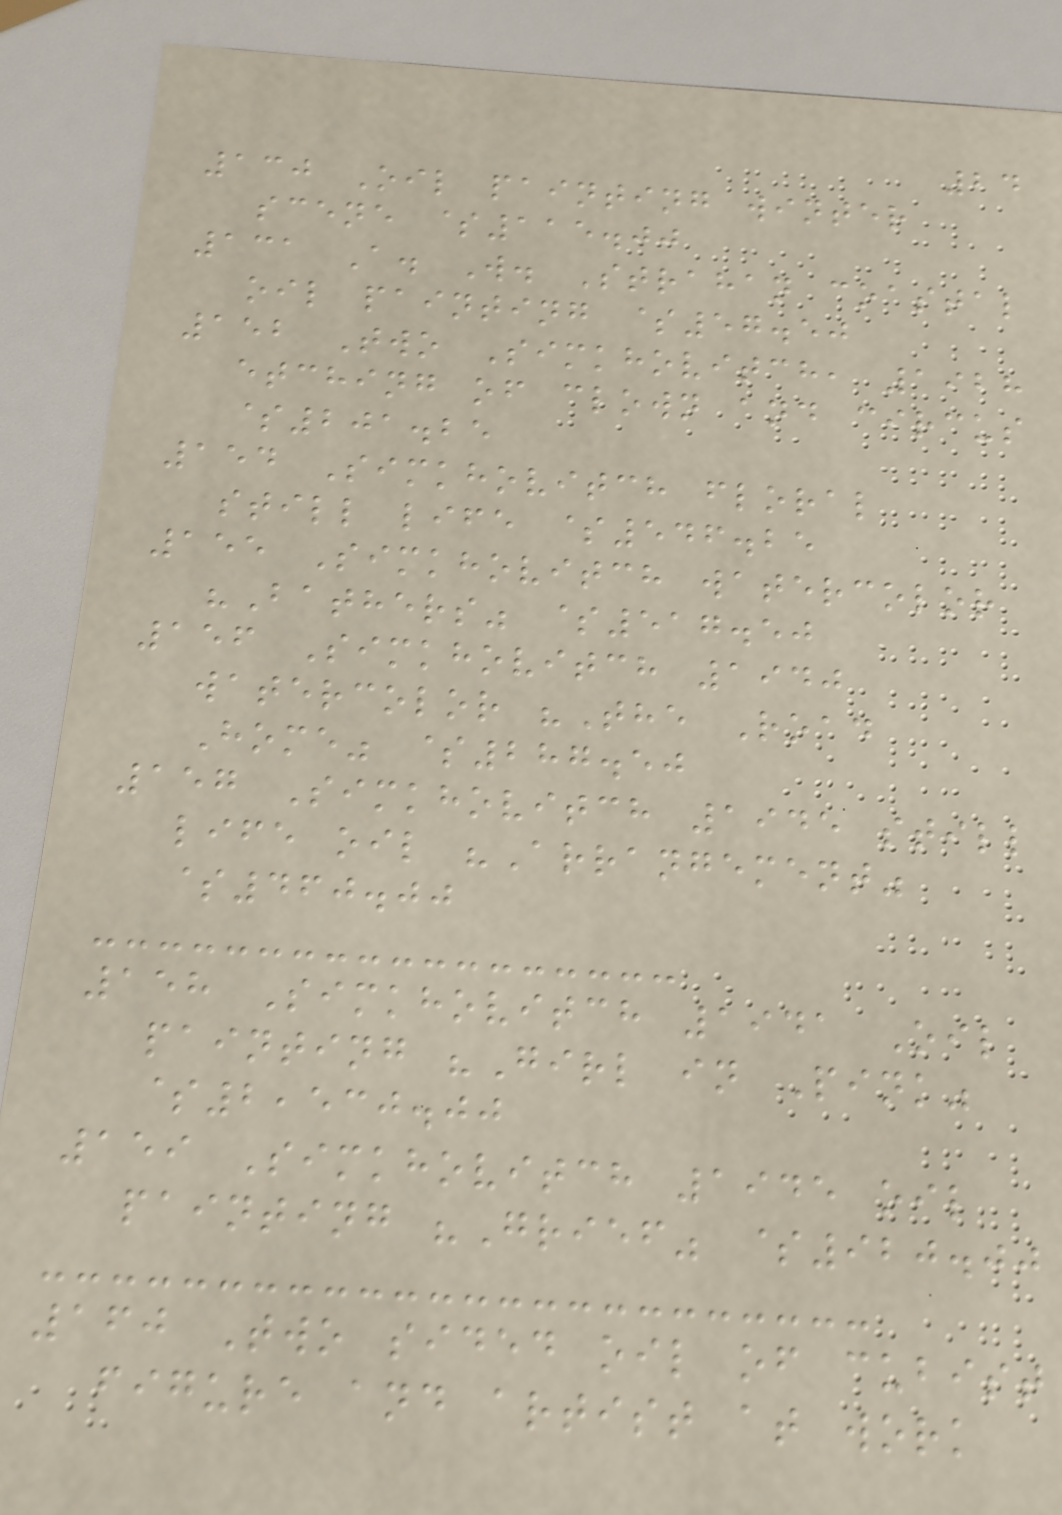24
130 Oil painting winter
scene $115.00
131 A. W. Strahan coastal
oil painting $57.50
152 Two Simkhovitch, 1928
etching of clown and circus
$201.25
154 Simkhovitch floral
still life $546.25
155 Simkhovitch watercolor
"Bathers" $517.50
156 Simkhovitch 1940
watercolor "The Road
Home" $287.50
157 Simkhovitch 1945 still
life oil "Arrangement"
$460.00
158 Simkhovitch 1941 Oil
painting "Girl in Pink"
$2,530.00
159 Simkhovitch 1945 oil
painting "Grief" $920.00
160 Two sided oil of cubist
figure and artist at work
